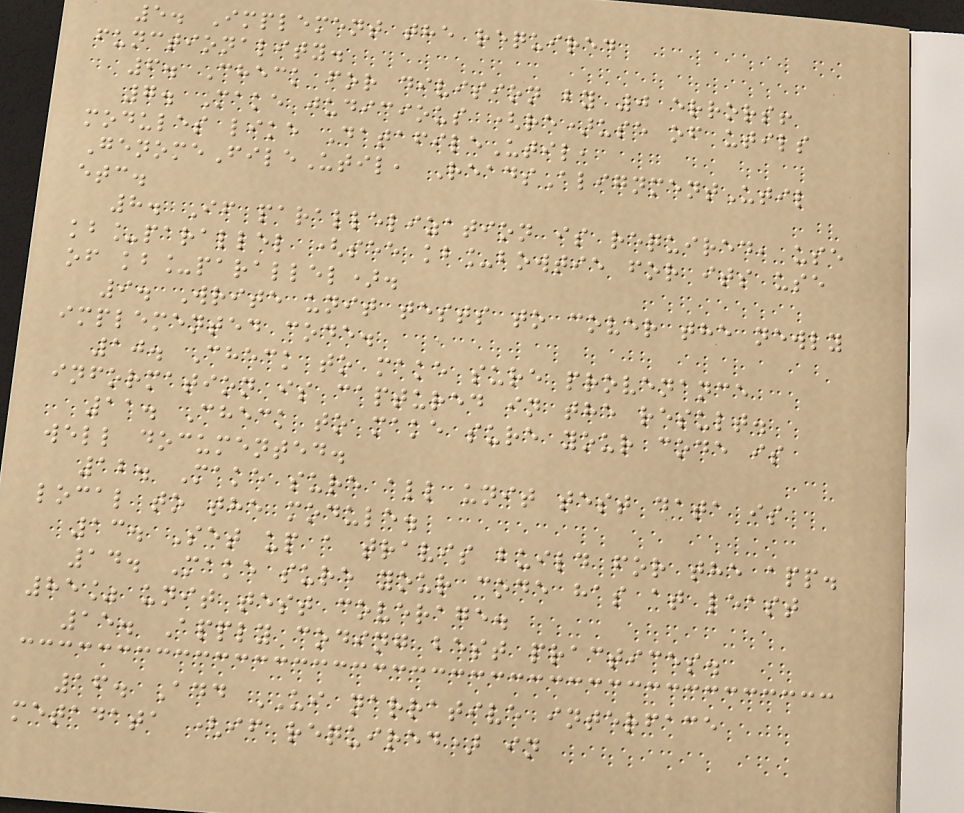5. Implement the required
functionality.
6. Check for division by 0 errors!
7. Make judicious (re)use of utils
modules like DatafileUtil,
GenomeFileUtil, ReadsAlignmentUtil
etc.
8. If parallelization is required, use
kb_parallel (see kb_bowtie for its use
of kb_parallel).
9. Write unit tests to cover the newly
implemented code.
10. Check to make sure provenance
information is captured in the result.
11. Check to make sure your code is
well documented.
12. Make sure all unit test data is
local to the module.
13. Set up a travis build for the app.
14. Make sure your code has at least
85% unit test coverage.
15. Apply coding best practices.
16. Add UI narrative interface
metadata (if required) in
